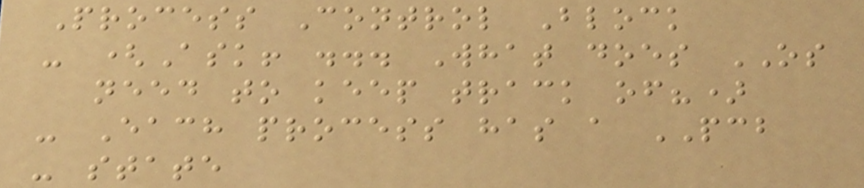Process Control Block
- (Ask! ... What does OS
need to keep track of?)
- Each process has a PCB
- state
